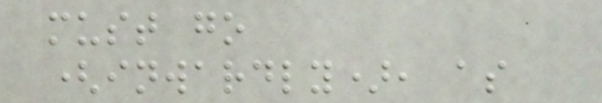must go
(inwardly), as
